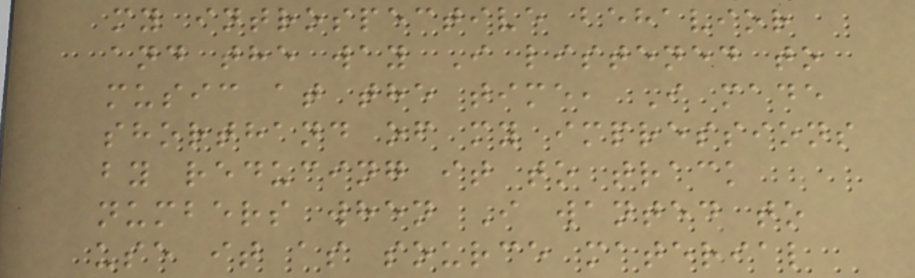my introspective behavior
and the way I listened to
music at the time, I made
shorthand of my impressions
by reducing it to track
numbers when I wanted to
use it as source material
